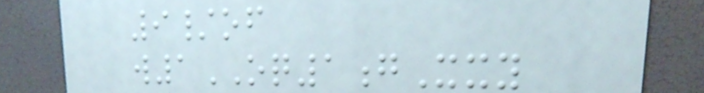9/of
w1OQ1gXxy
